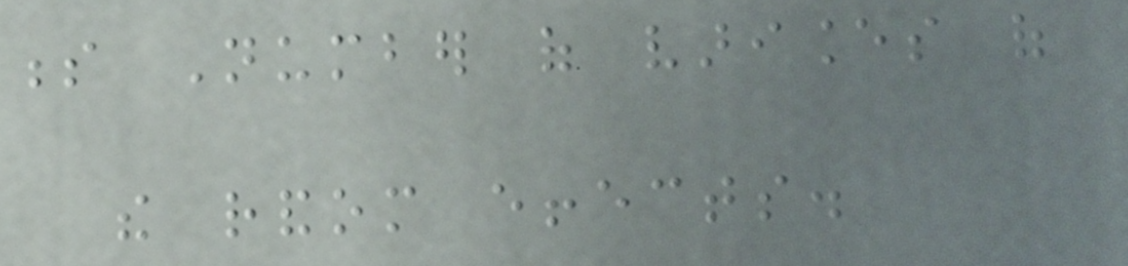s Number of variances of
the random effects.
